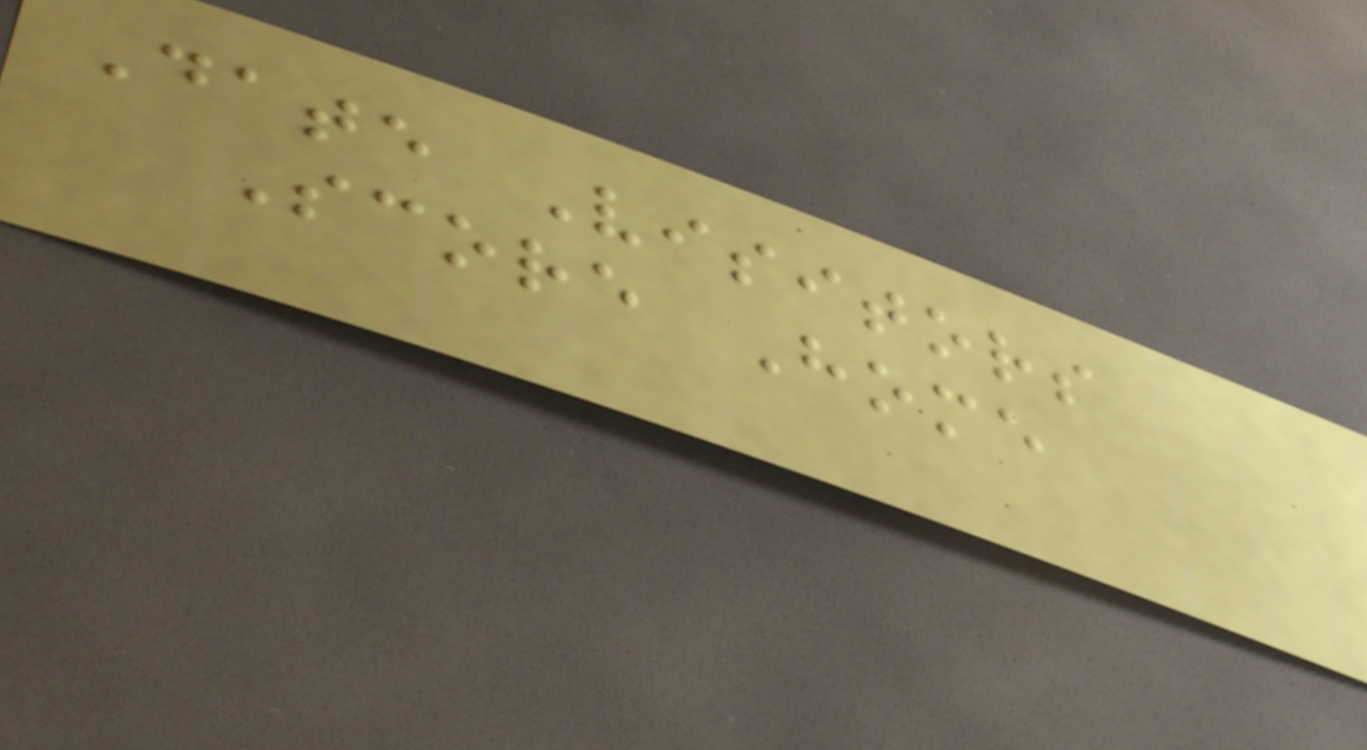Date Visitors
Score Home
